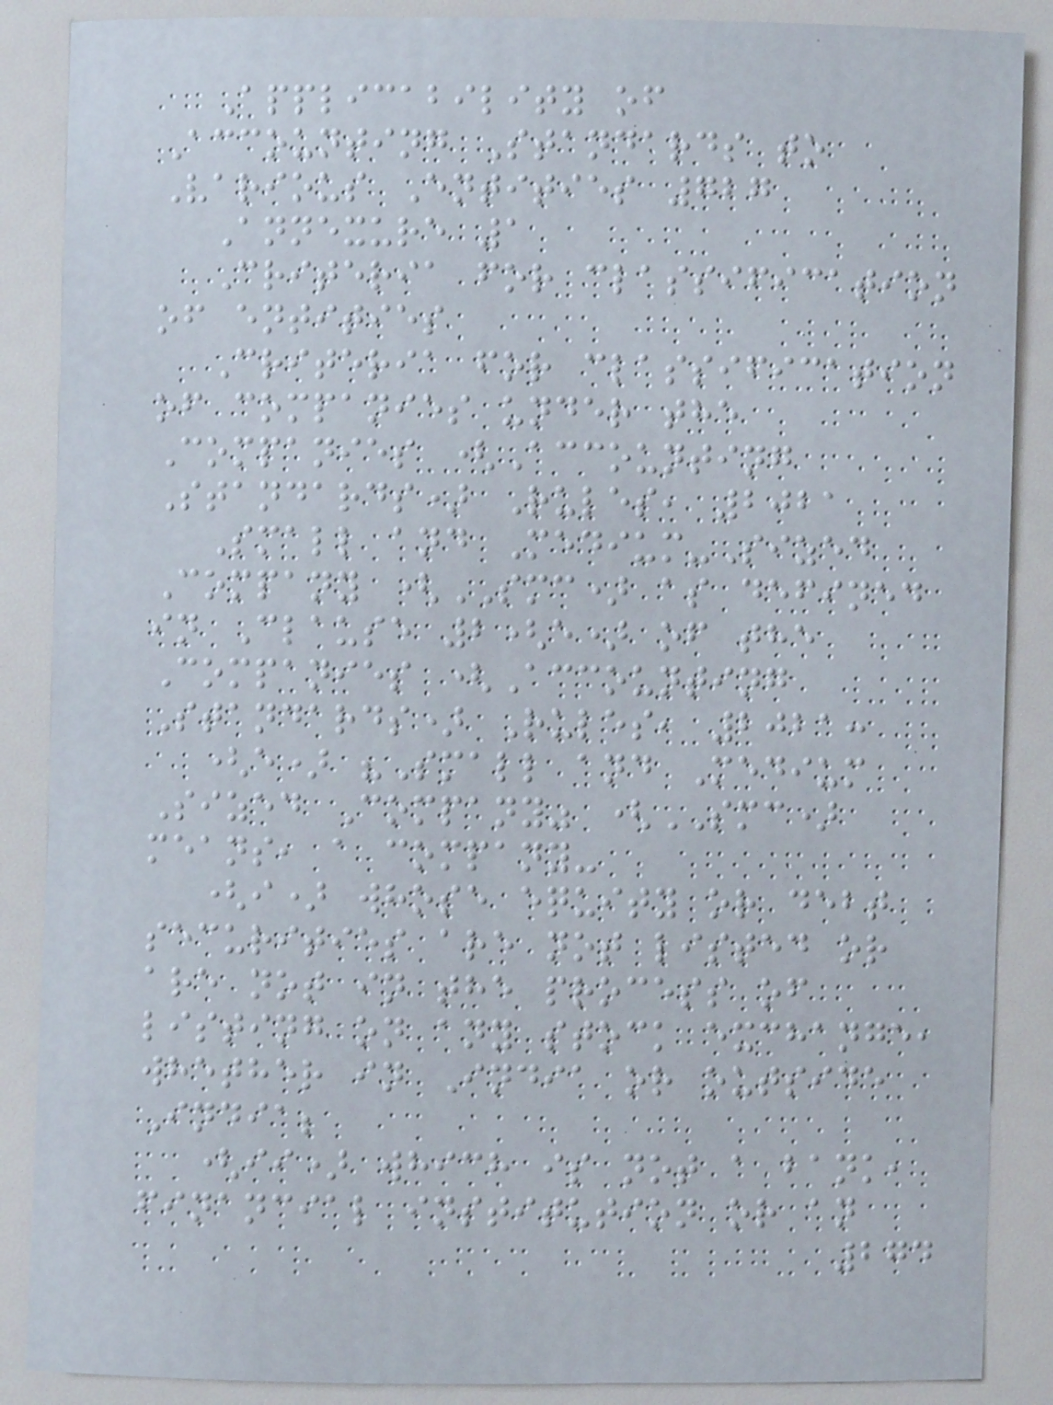Applicability of
Accounting Standards to
Various Entities 727
Annexure 1
Criteria for classification
of entities
Criteria for classification
of companies under the
Companies (Accounting
Standards) Rules, 2021
Small and Medium-Sized
Company (SMC) as defined
in Clause 2(e) of the
Companies (Accounting
Standards) Rules, 2021:
(e) "Small and Medium
Sized Company" (SMC)
means, a company-
(i) whose equity or debt
securities are not listed or
are not in the process of
listing on any stock exchange,
whether in India or outside
India;
(ii) which is not a bank,
financial institution or an
274
